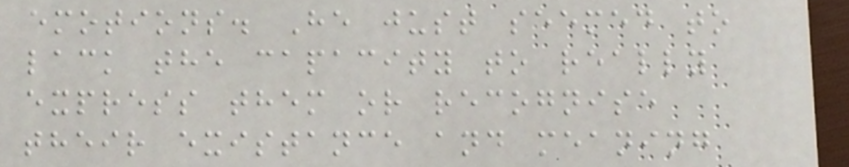emotions. He just seemed to
lack the capacity to really
express them or recognise
their existance and meaning
